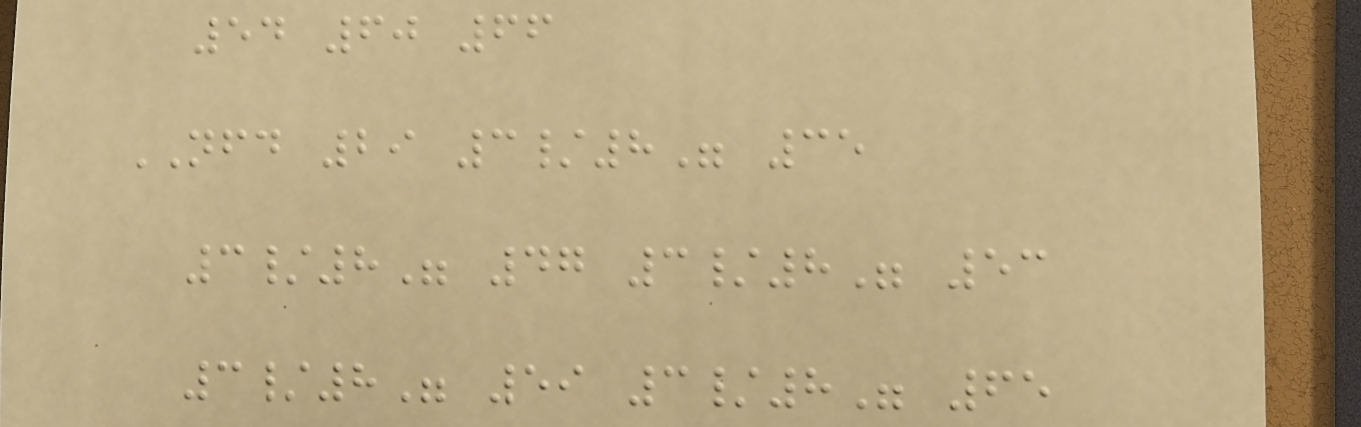54 60 66
NFD 29 3/8" 35
3/8" 47 3/8" 53
3/8" 59 3/8" 65
